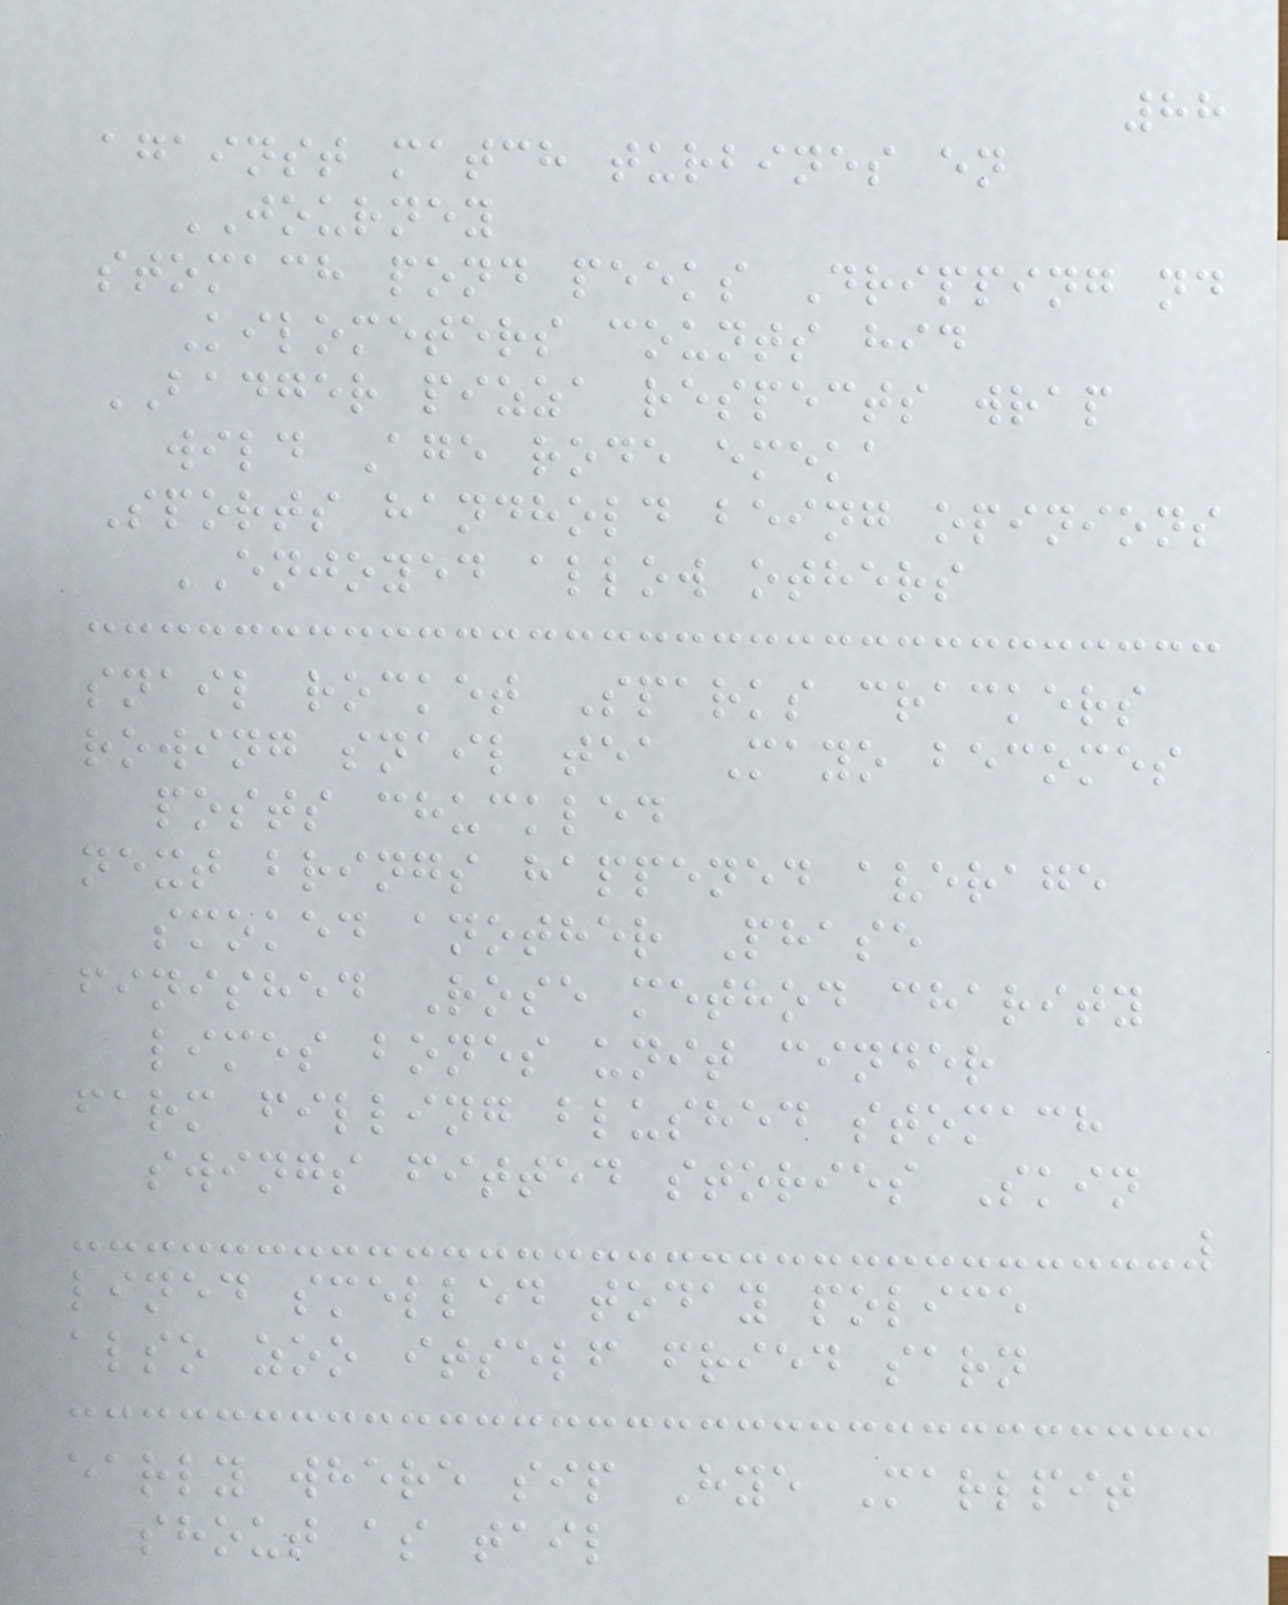88
against match turbines en
JOURNEY
stomach pond peeks Dripping nd
Kilometers counts hid
BADGER pizza respects wrap
wild Age rode emeka
Sports handhold being opinions
ENJOYED allow others
snail rocket Sparks crackers
rowing snail tea Mayo becomes
posts chuckled
next brings happened average
smoked another Phase
finished Rose method charity
limes bones unit cinder
farm filling blushed stomach
swings fitted stories Skin
lined smelled today police
also zoo itself fried sarn
early where sip Hye Marlpit
shout as tail
